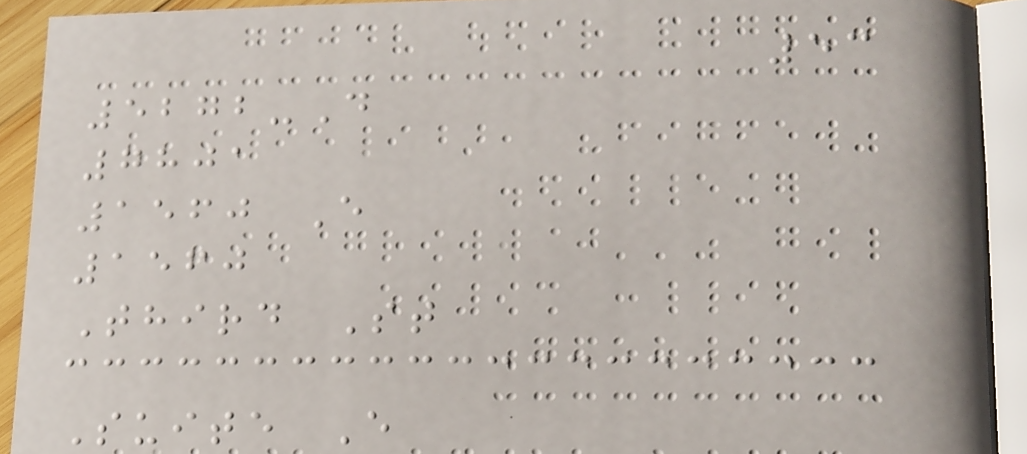53
5272-D
7801
1560 E
1560
Third St
Suite E
